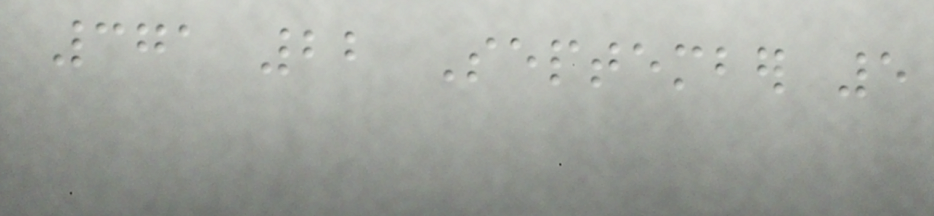371 22 September 5
